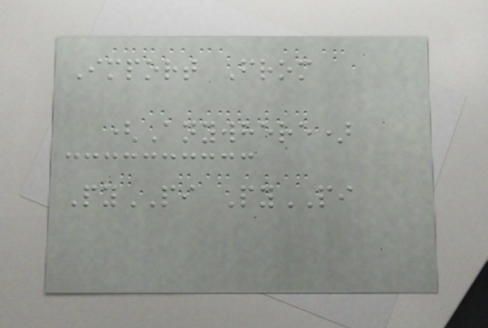Import From
(Anywhere)
PyPI PyPI
